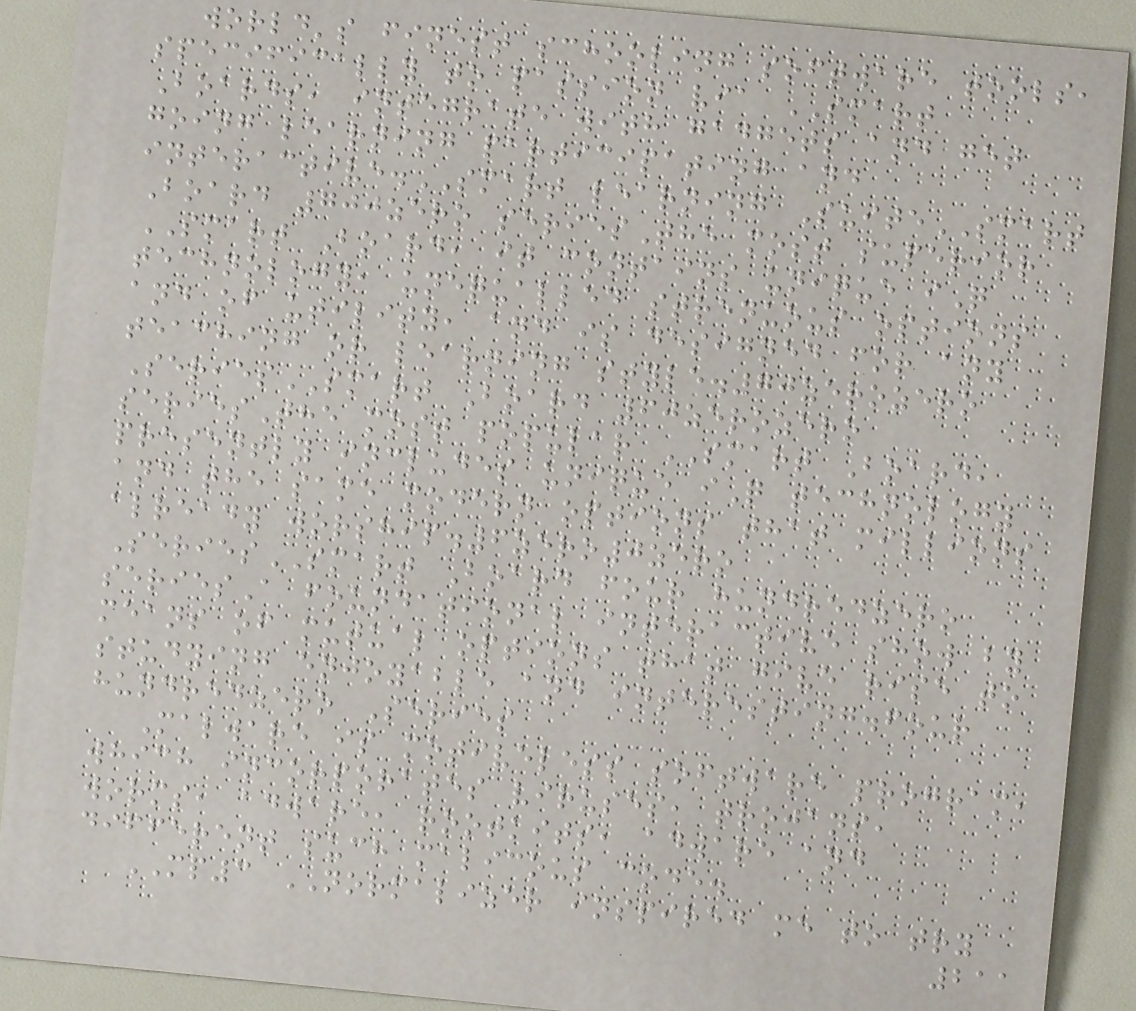world's finest schooling software tools,
specifically to passion via SMART
Boards, integrate with gadgets and get
going learning participating and
interactive.SMART learning SuiteSMART
Board 700zero seriesThe most superior
SMART Board, it contains unique iQ
technology, unequalled strenuous options
and of utility, and is designed for any
teaching or learning style.70zerozero
SeriesSMART Board 60zerozero
seriesThe most popular SMART Board,
presently includes unique iQ technology
and the same modern options that millions
already worship.6zero0zero
SeriesSMART Board four hundredzero
seriesA foundational interactive show by
means of mutual options that give rise to
studying enjoyable and interesting.four
hundredzero Series
Malware is motiveless software program,
which incorporates viruses, trojans,
worms, adware, rootkits, adware and
different such malicous code.
MP3 NORMALIZER inspired me to try
211
